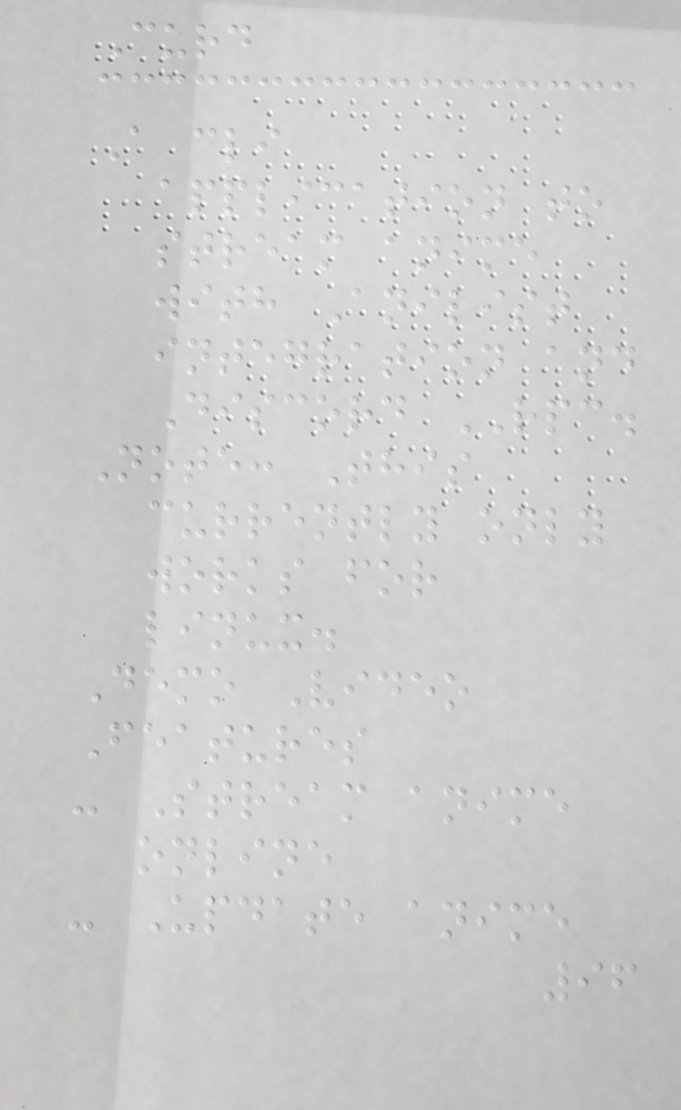Curd
A cli
application to
stream anime
with Anilist
integration and
Discord RPC.
Note: This
currently only
works for
linux.
Demo Video
Features
- Stream anime
online
- Update anime
96
